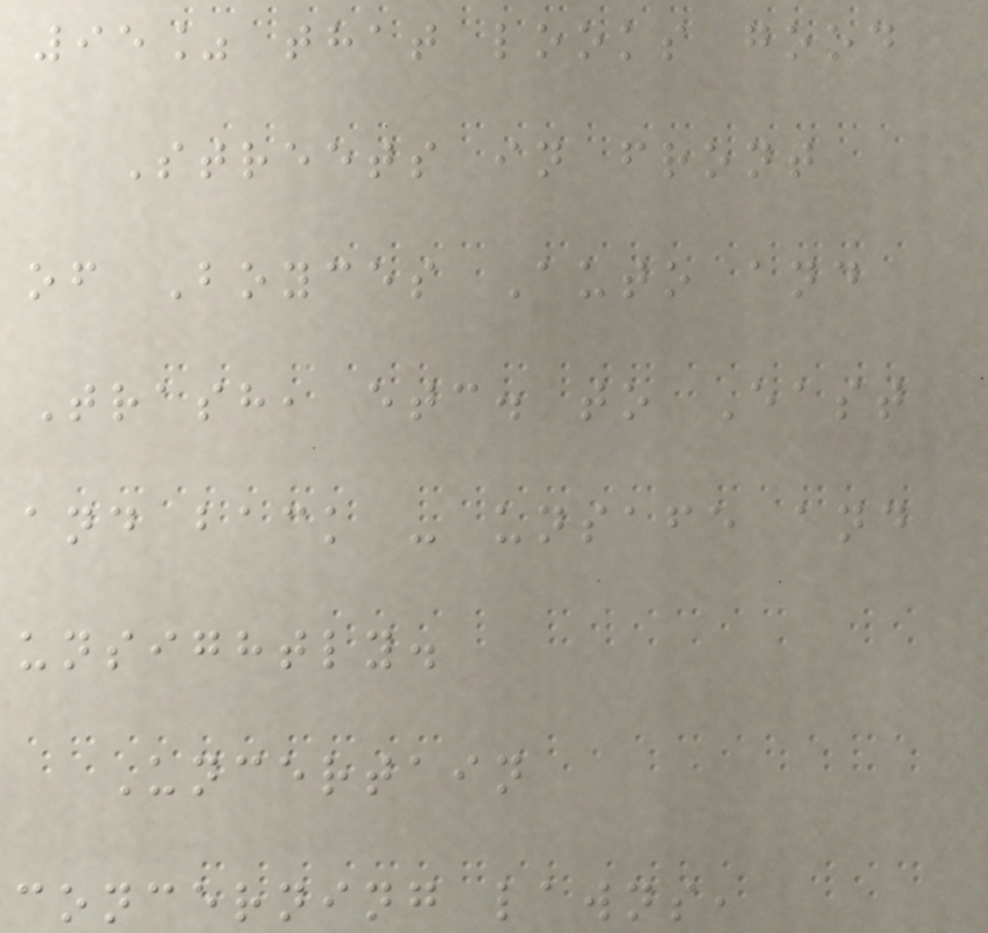95% that looks good
Streets in front
of Boyces Auto and
Trash, etc. to East
and back - unsafe and
unsightly.
Uncertain
concerning lawns,
